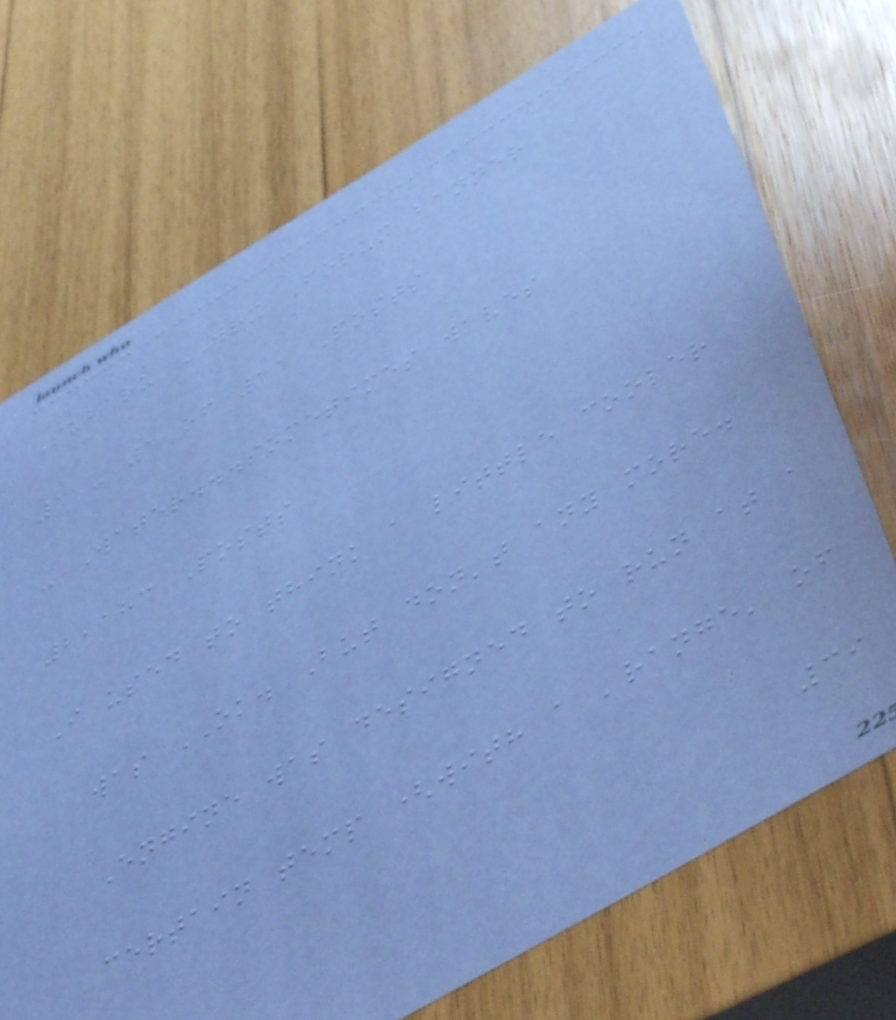Subaru WRX Forum banner
1 - 1 of 11 Posts
- Water...sometimes waves
2,183 Posts
I used to think a little cooler
was OK. But don't any more.
Engine was designed to run at a
certain temp (with a 'range' of
39
